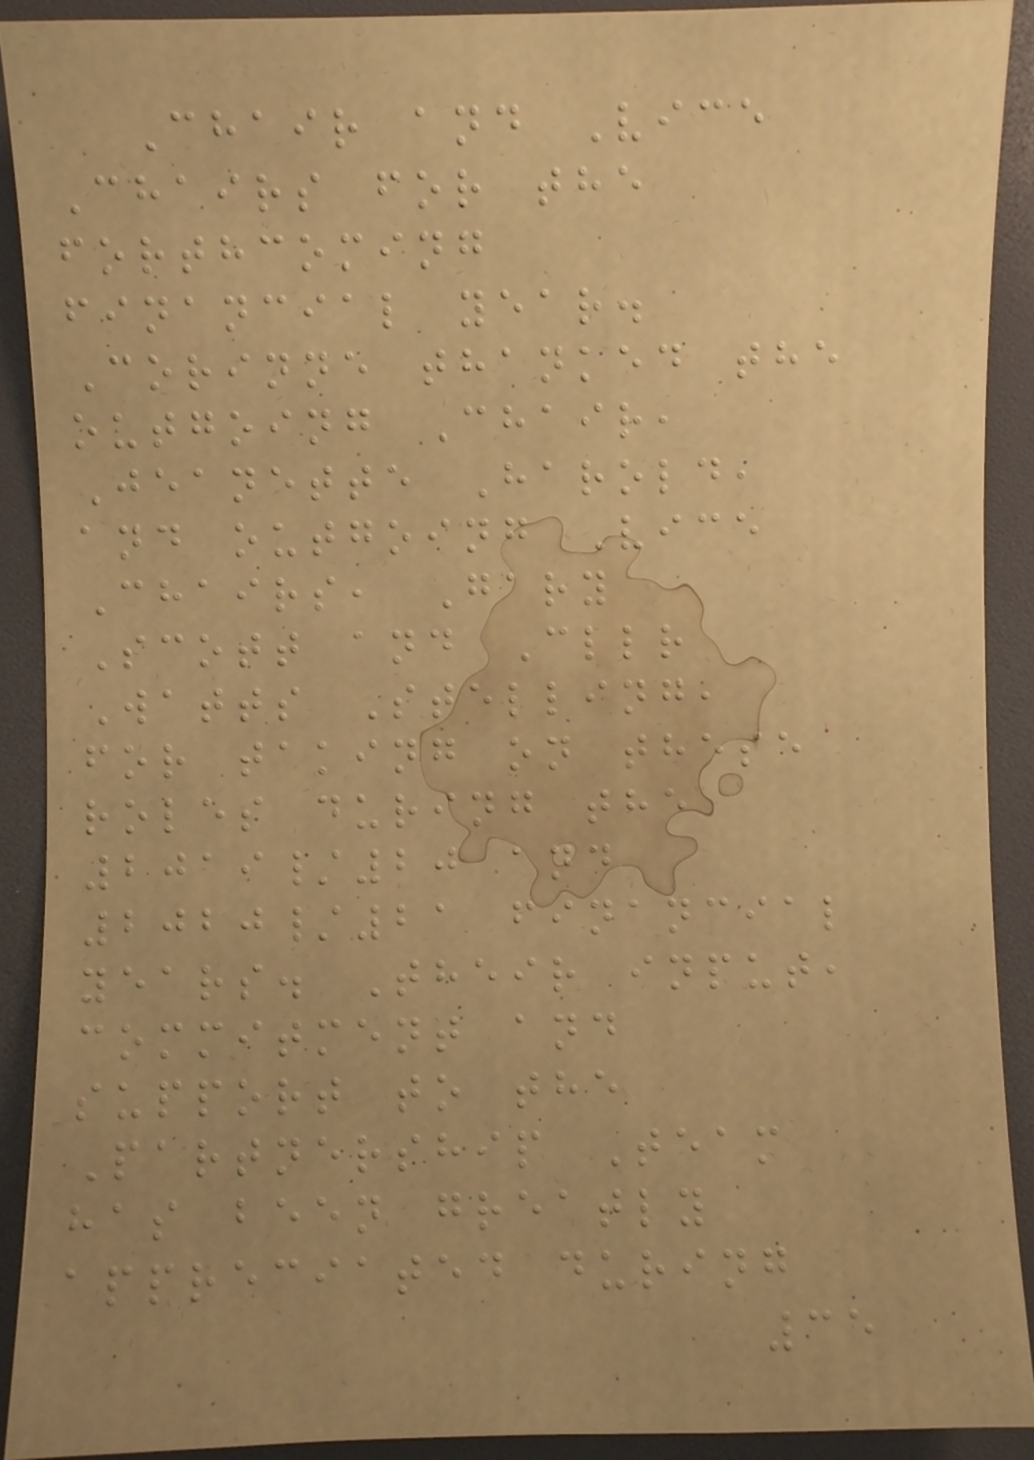Chair and Vice
Chairs for the
forthcoming
financial year.
Corinne thanked the
outgoing Chair,
Jeanette Harold,
and outgoing Vice
Chairs, Gary
Scott and Cllr
Watts Stelling,
for taking on these
roles during the
2019/20 and
2020/21 financial
years. Their input,
commitment and
support to the
Partnership Team
has been greatly
appreciated during
35
